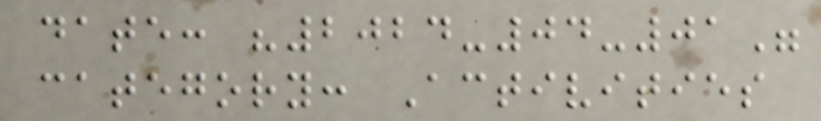date: "2024-04-01"
category: Activities
